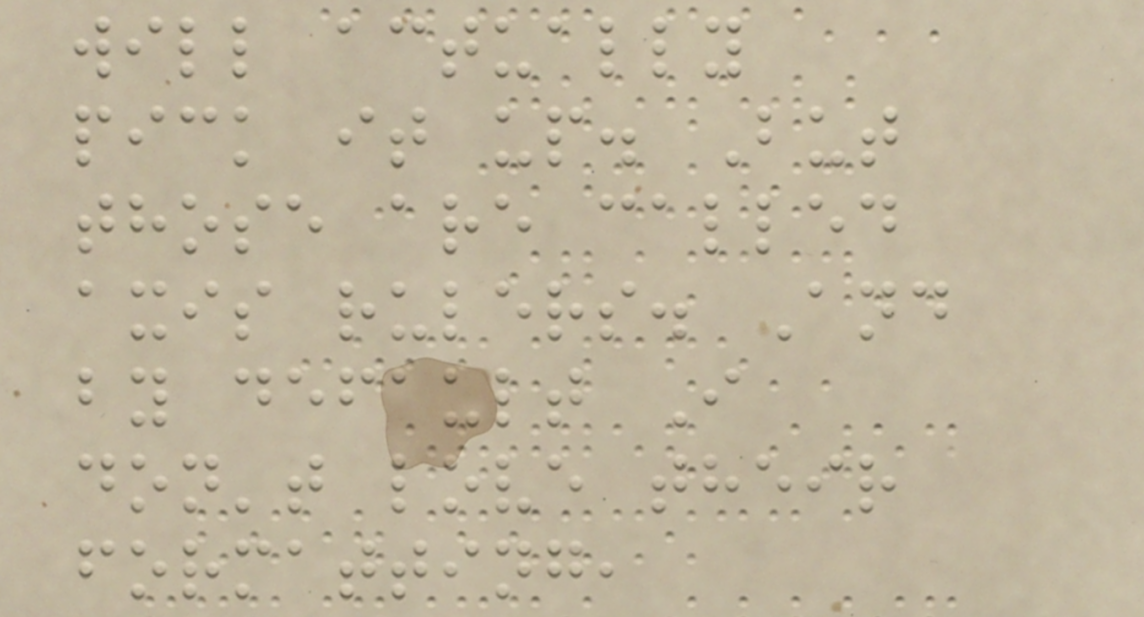will actually
pick it up. But
those are called
axis rulers. And
by default I
don't love their
formatting,
